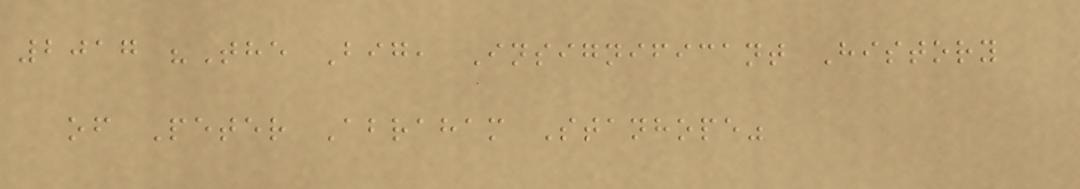2017 "The Big, Insignificant History
of Peter Abraham Stanhope"
